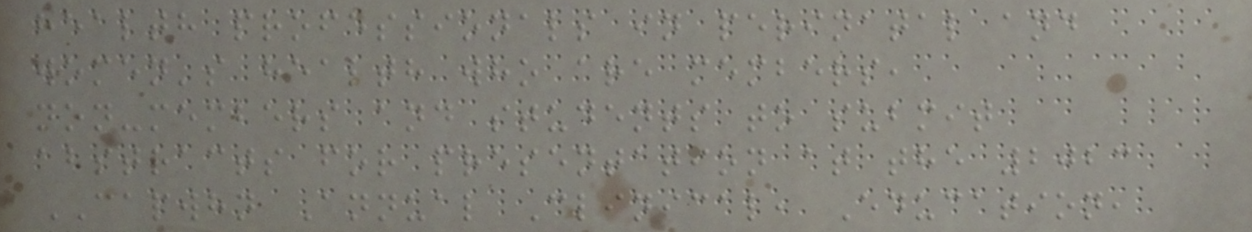health professionals in perinatal and
women's health who are members,
non-members and students to submit
abstracts for presentation at the 2023
CAPWHN Annual Clinical, Education,
